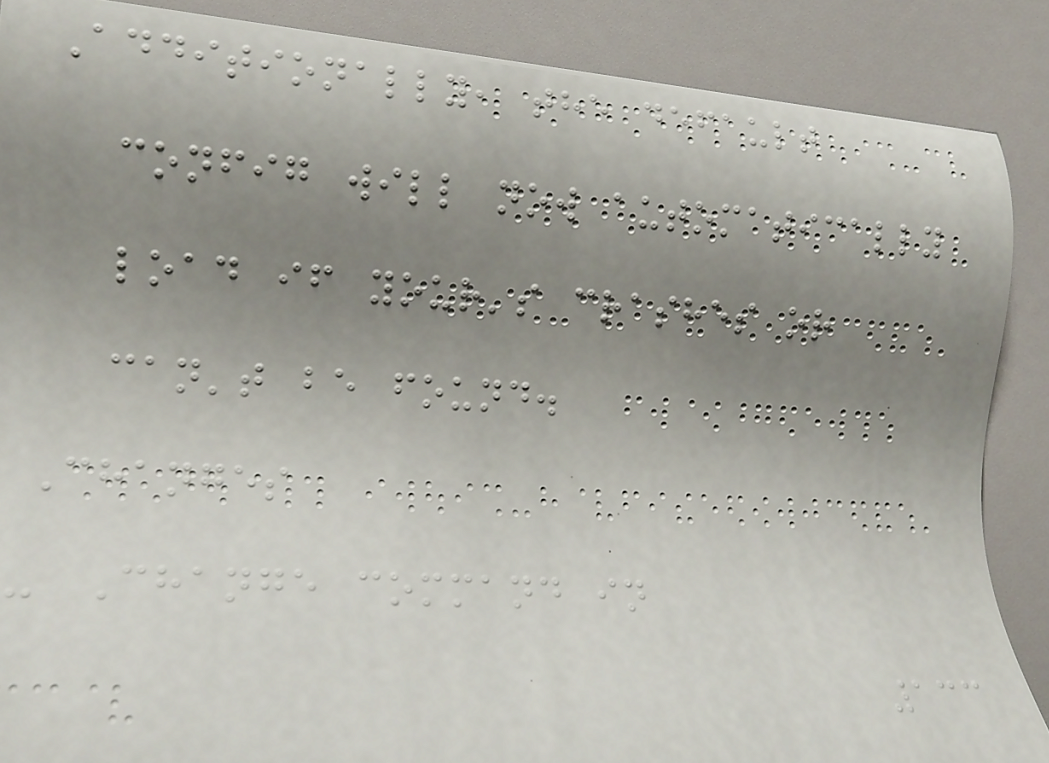Additionally, the default
config will now automatically
load if your's crashes or
can't be found.
Changes
- Change command in
133
